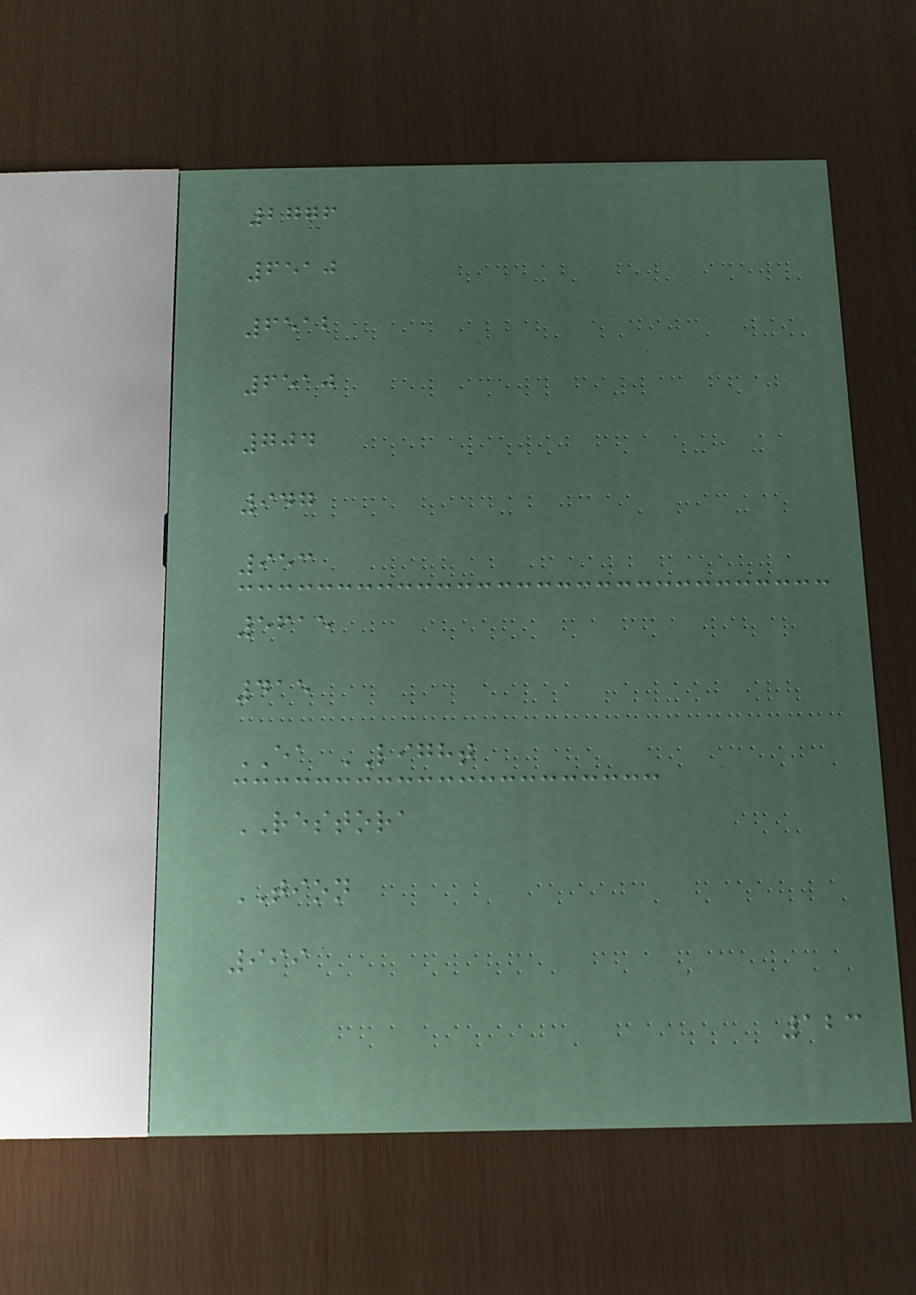2776
6510
6512
6510
704
947
953
5615
415
EA LIGHT
RESTORA
TION
999
123
